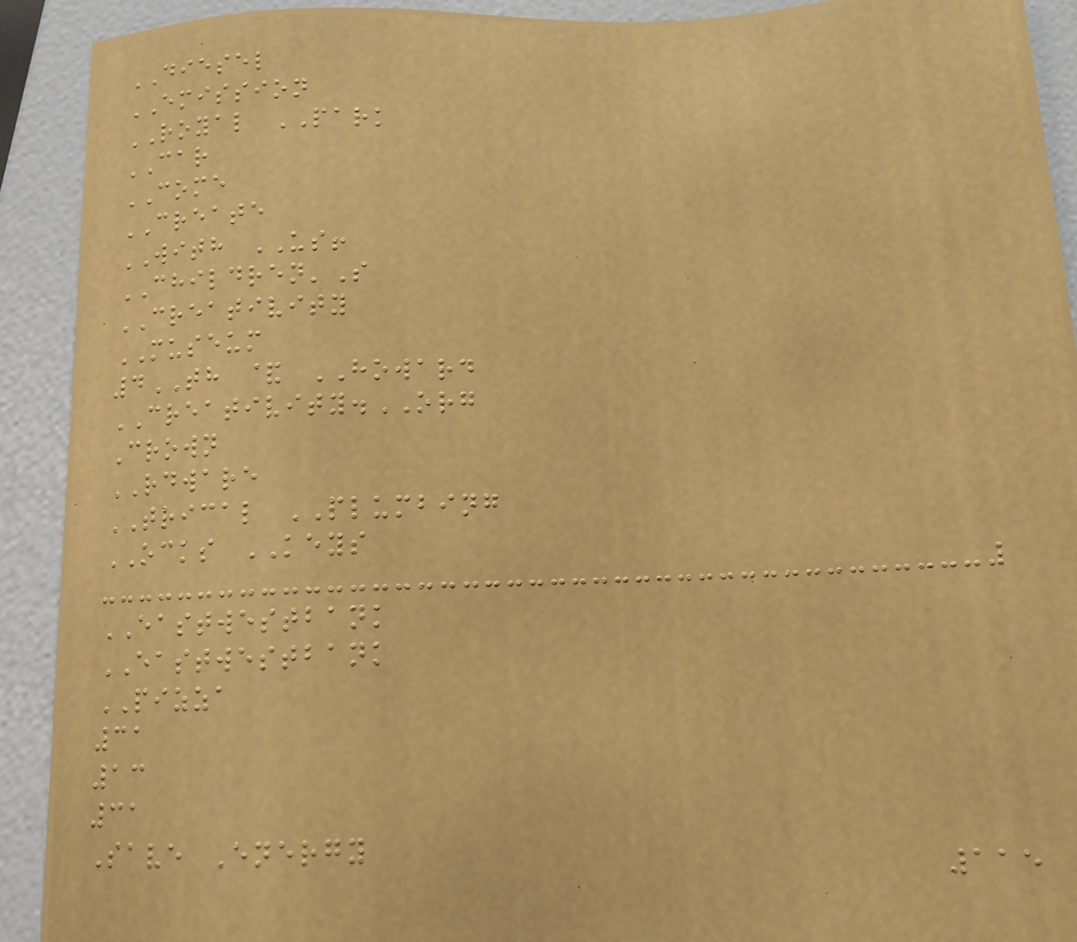DIESEL
EMISSION
ROYAL PARK
CAR
COME
CREATE
WITH US!
CHILDREN'S
CREATIVITY
MUSEUM
4TH & HOWARD
CREATIVITY.ORG
Crown
RDWARE
TRICAL PLUMBING
OCKS KEYS
EASTWESTBANK
EASTWESTBANK
PIZZA
31
13
31
Save Energy
115
